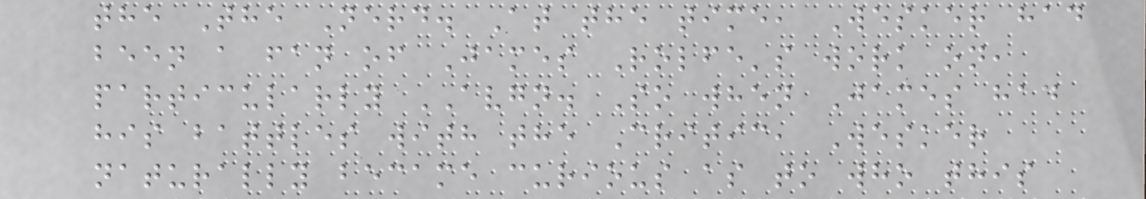the The Nerd. At the time, Wesker had
been a fan of James Rolfe's work on,
particularly AVGN. So when James had
his battles with the Critic, Wesker
naturally became curious as to who this
